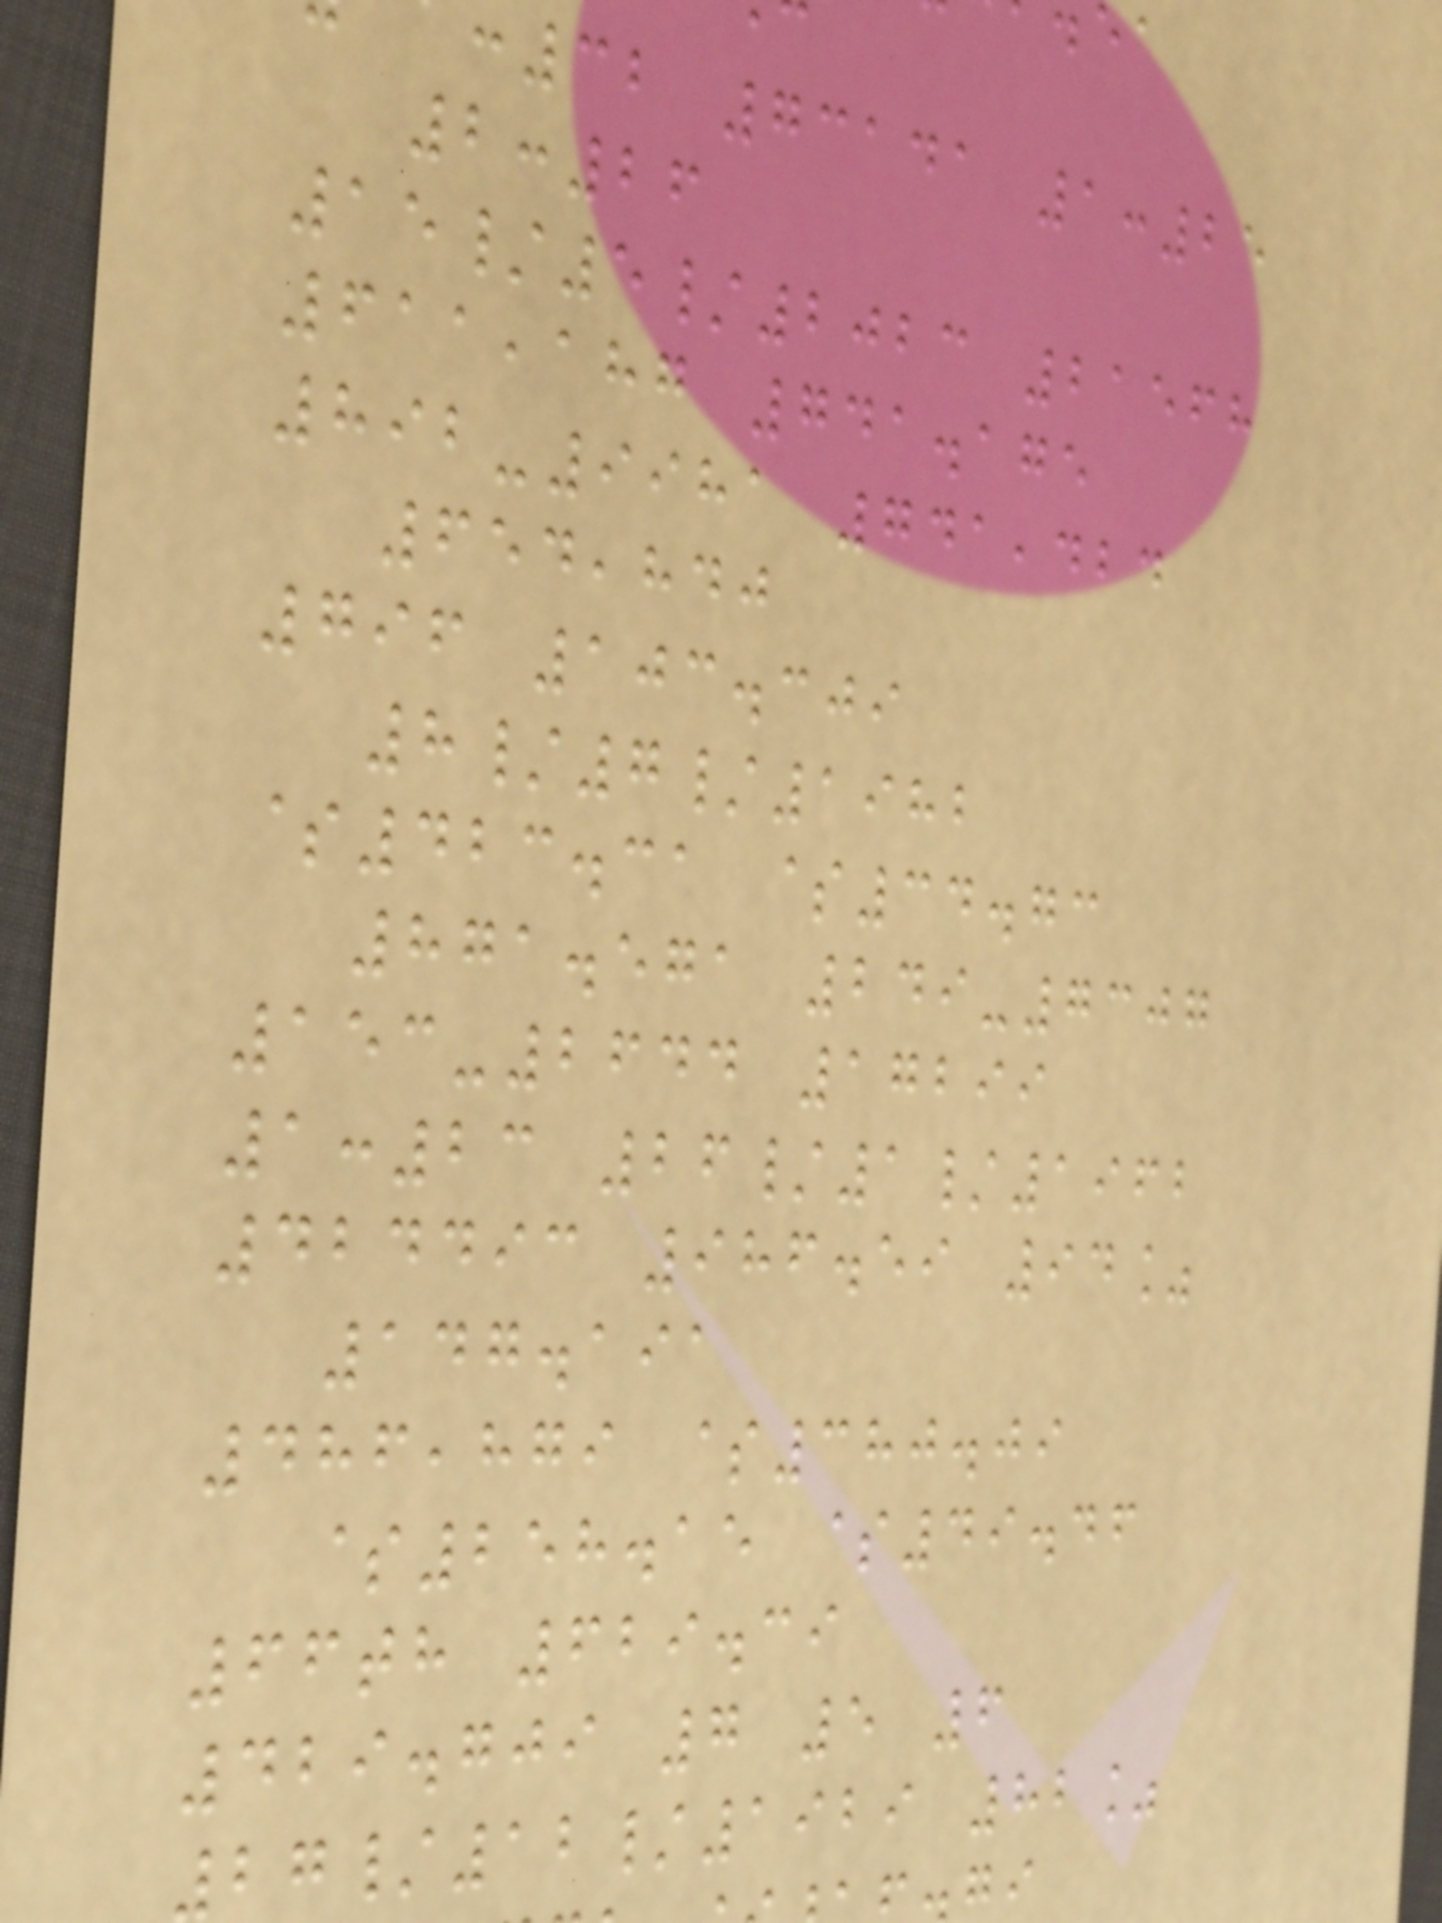:32 73141 1:25
2:26
15/5/2023 21568
611,187 741.175
892-9981 741,424
654,840
796 103.309
8/7/1982
$423.31 $34.73
871.571 249-7307
153-2644 17299
1:23 26/1/1962
424493 986.59 94%
147.191
486,879 $380.09
$258.15 $49.46
66th 629.39
429.709 7 5 6
27/12/1929 82%
